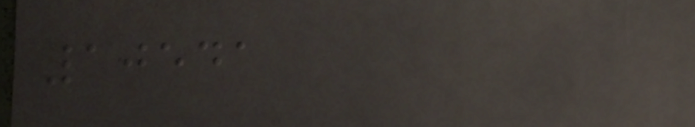10541
